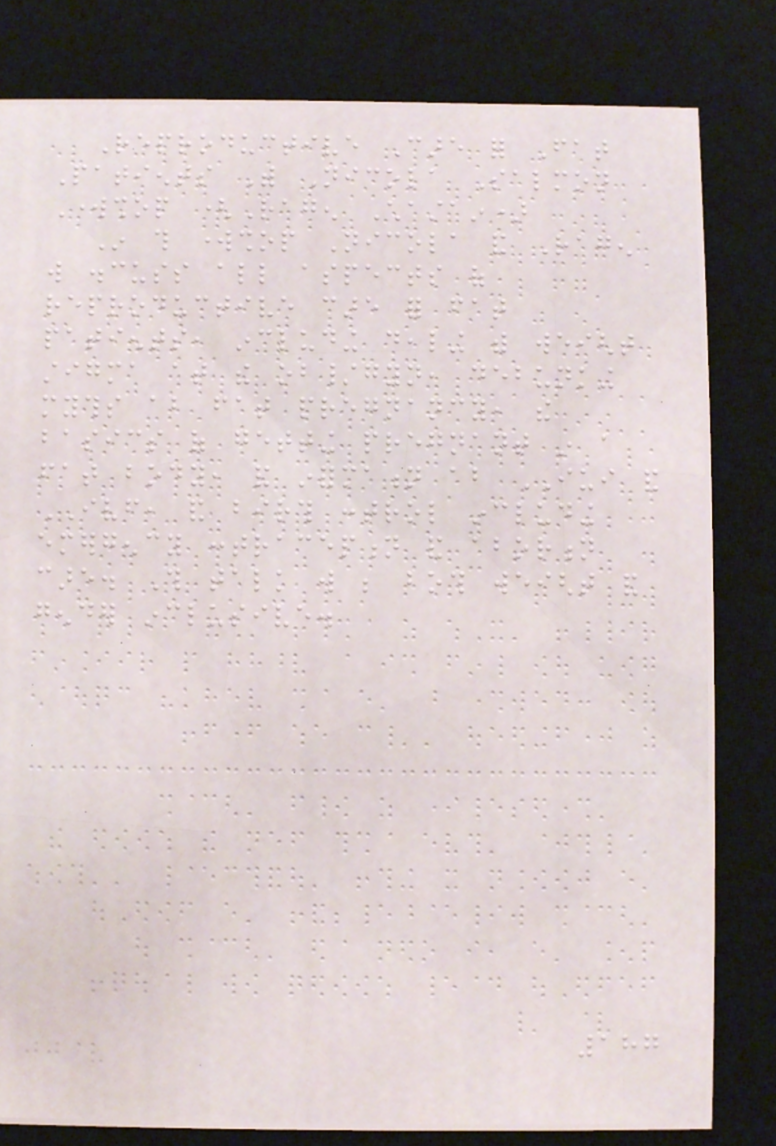Reproductive Care for Fat
Patients With Nicola Salmon
Workshop (Ragen Chastain)
In this workshop Nicola and Ragen
will discuss all aspects of
reproductive care for fat
patients, including dealing with weight
stigma at the ob/gyn, debunking
myths about fat pregnancy, the
basics of getting pregnant in a
fat body, and information about IUI and
IVF, and birth control including
emergency contraception and abortion
care. This talk will be both weight and
gender inclusive.
187
